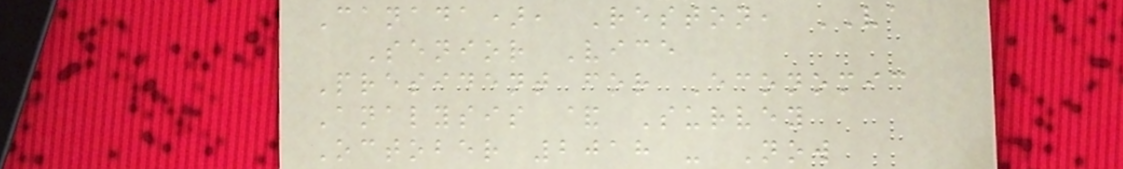Canada), Reston, VA
Senior Vice
President for Economic
Analysis & Survey
October 2018 - Now
